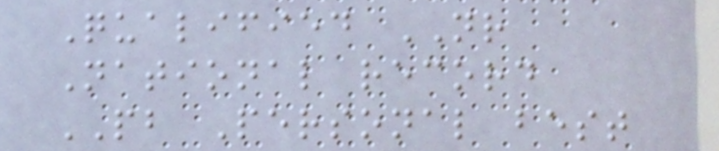Qualified NR
National record
PB Personal best
